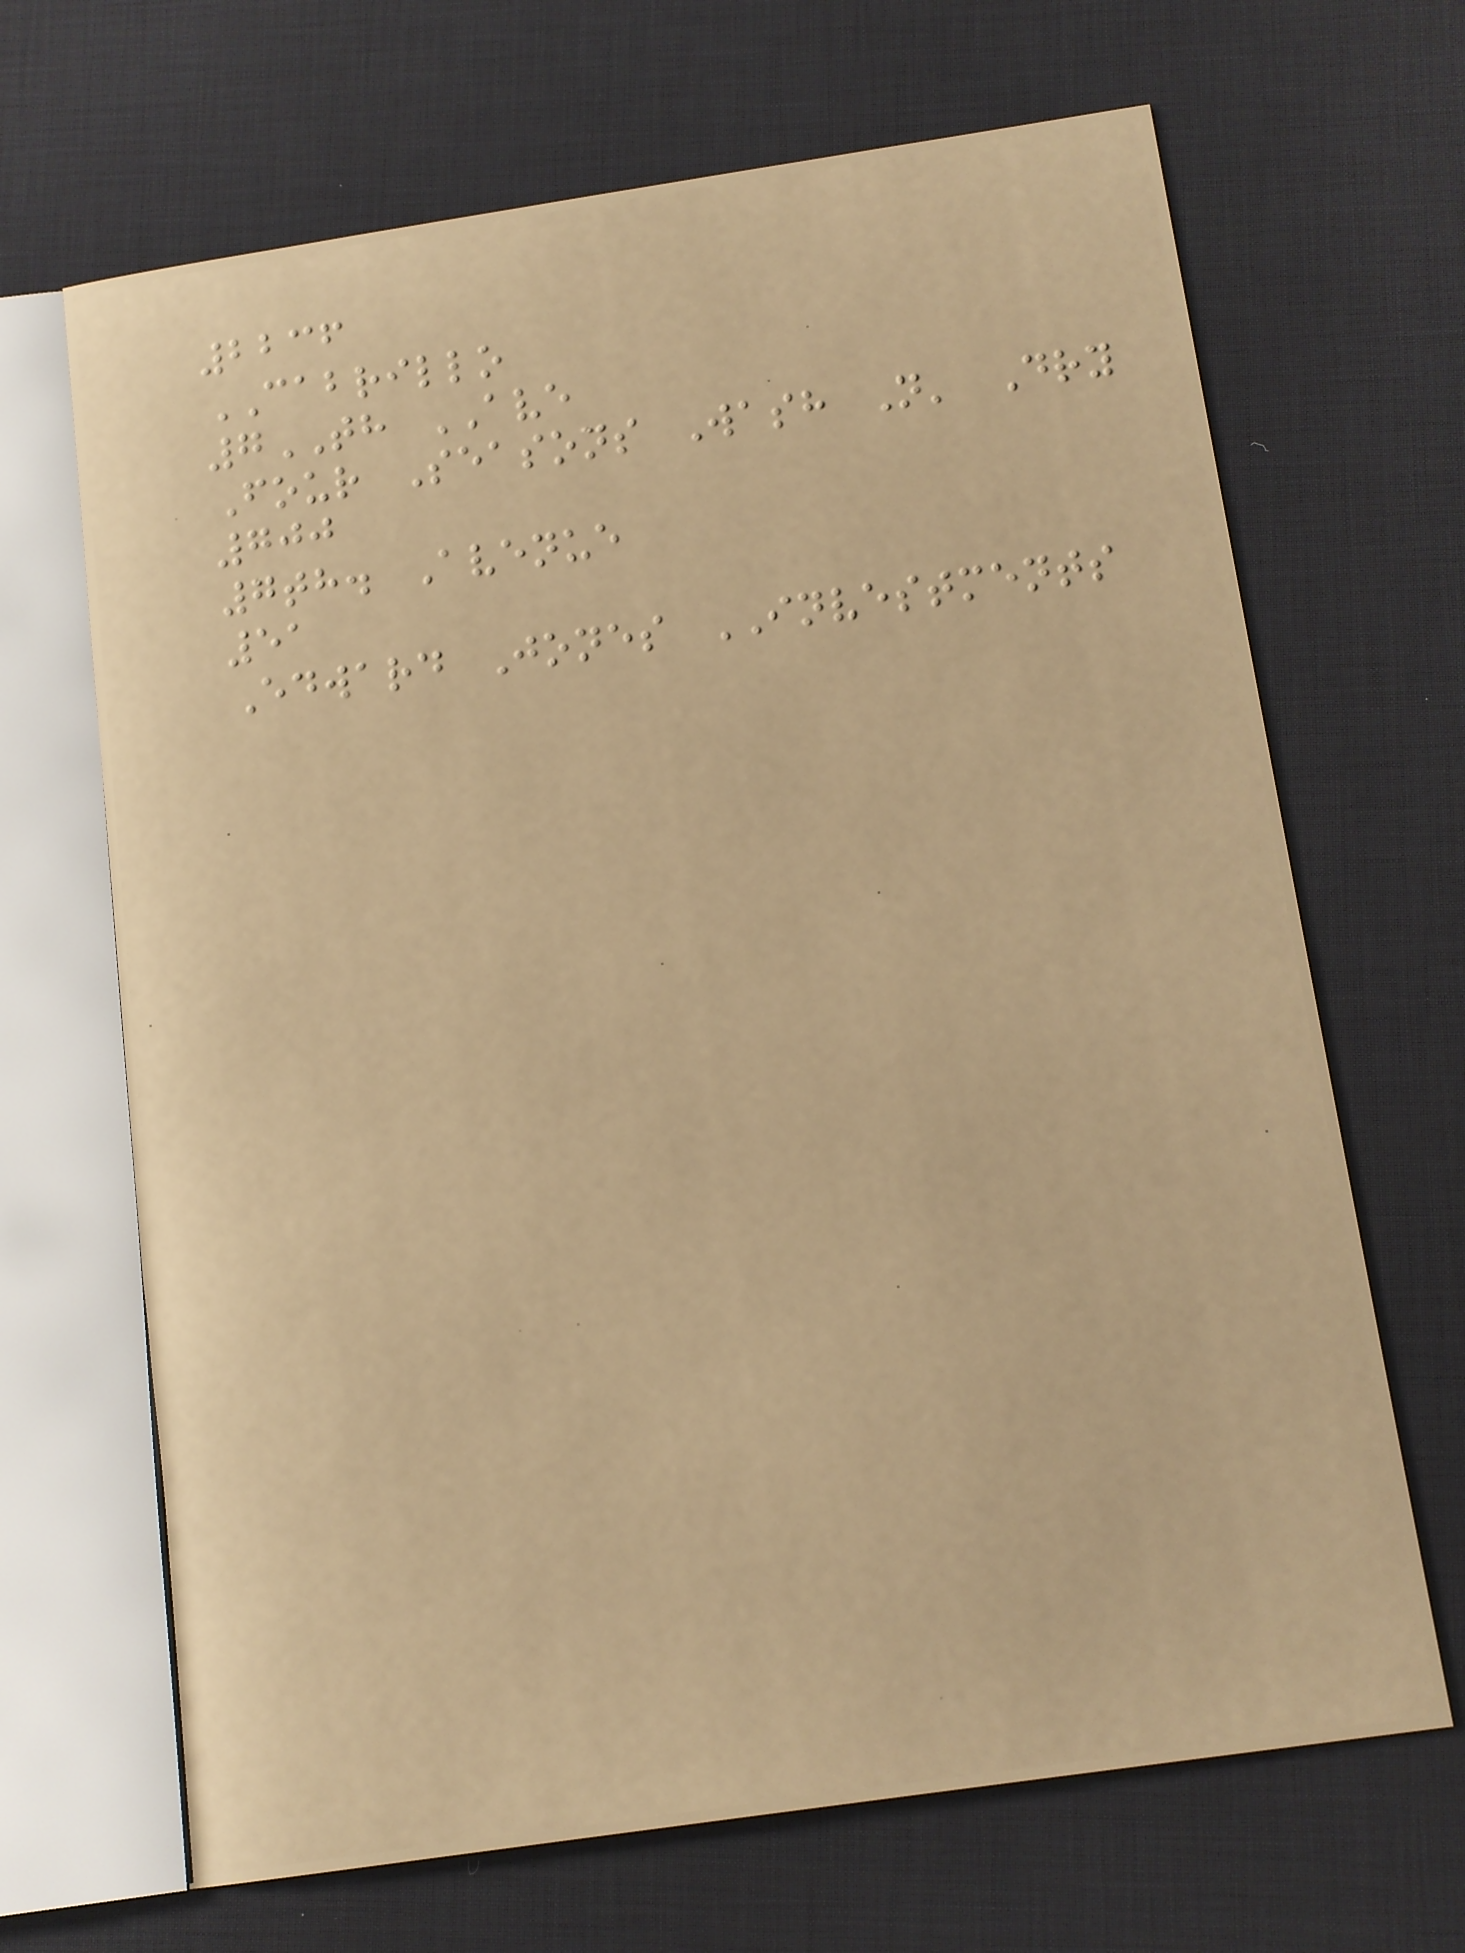2236
CABRILLO
7TH AVE
Four Seasons Wash N' Dry
700
7th. Avenue
51
Edward Jones INVESTMENTS
